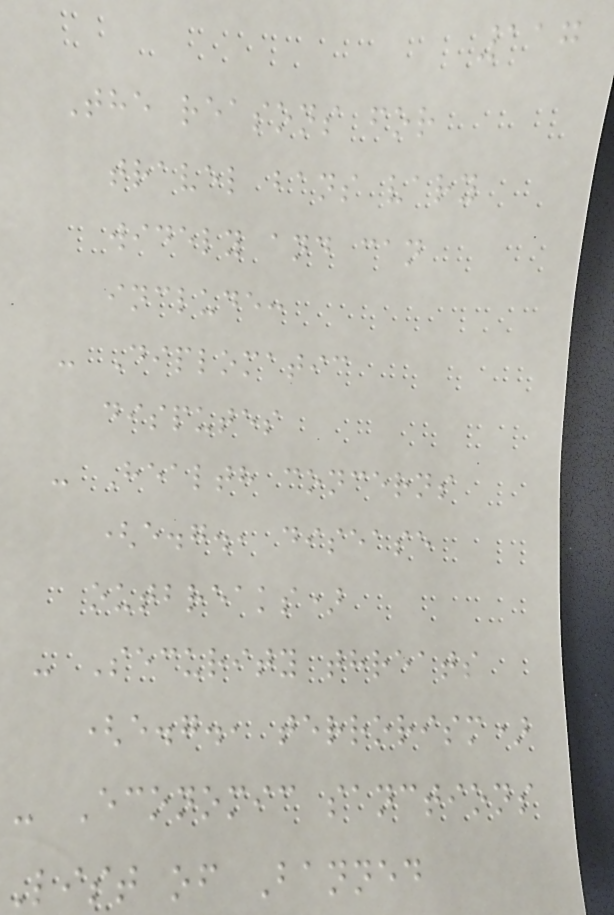117
The reasons for
travel bans vary
widely and can
include:
- Diplomatic
disputes
- Health concerns
(e.g., disease
outbreaks)
- Security threats
(e.g., terrorism)
- Economic sanctions
List of Banned
